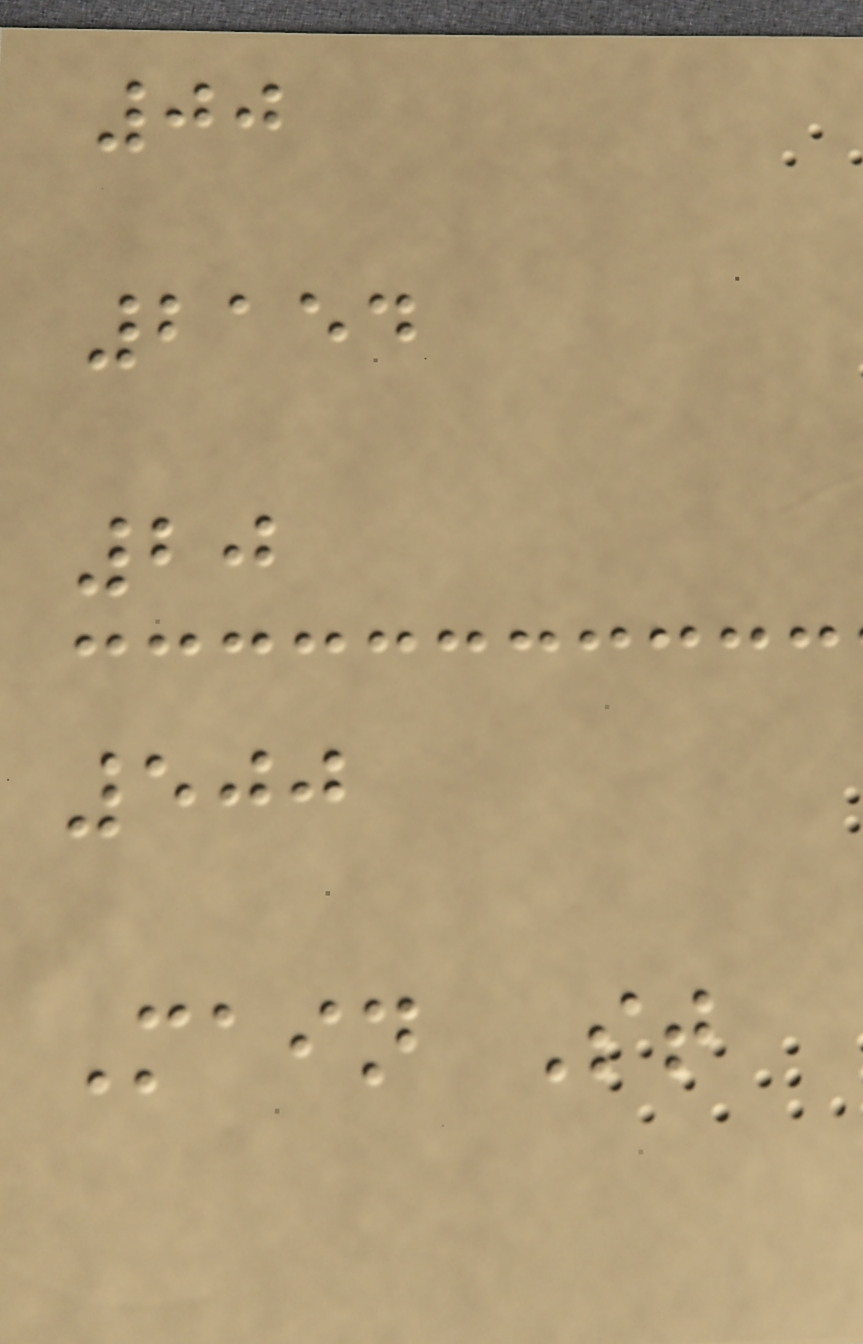00
2154
20
500
Main St
